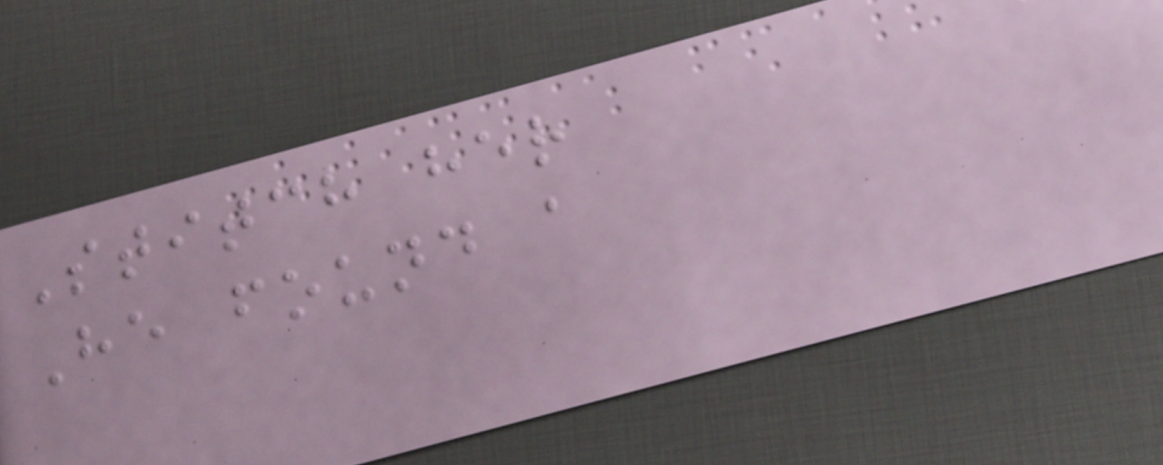Stitch her
He found a
